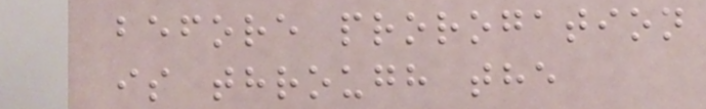before prorogation
is through the
